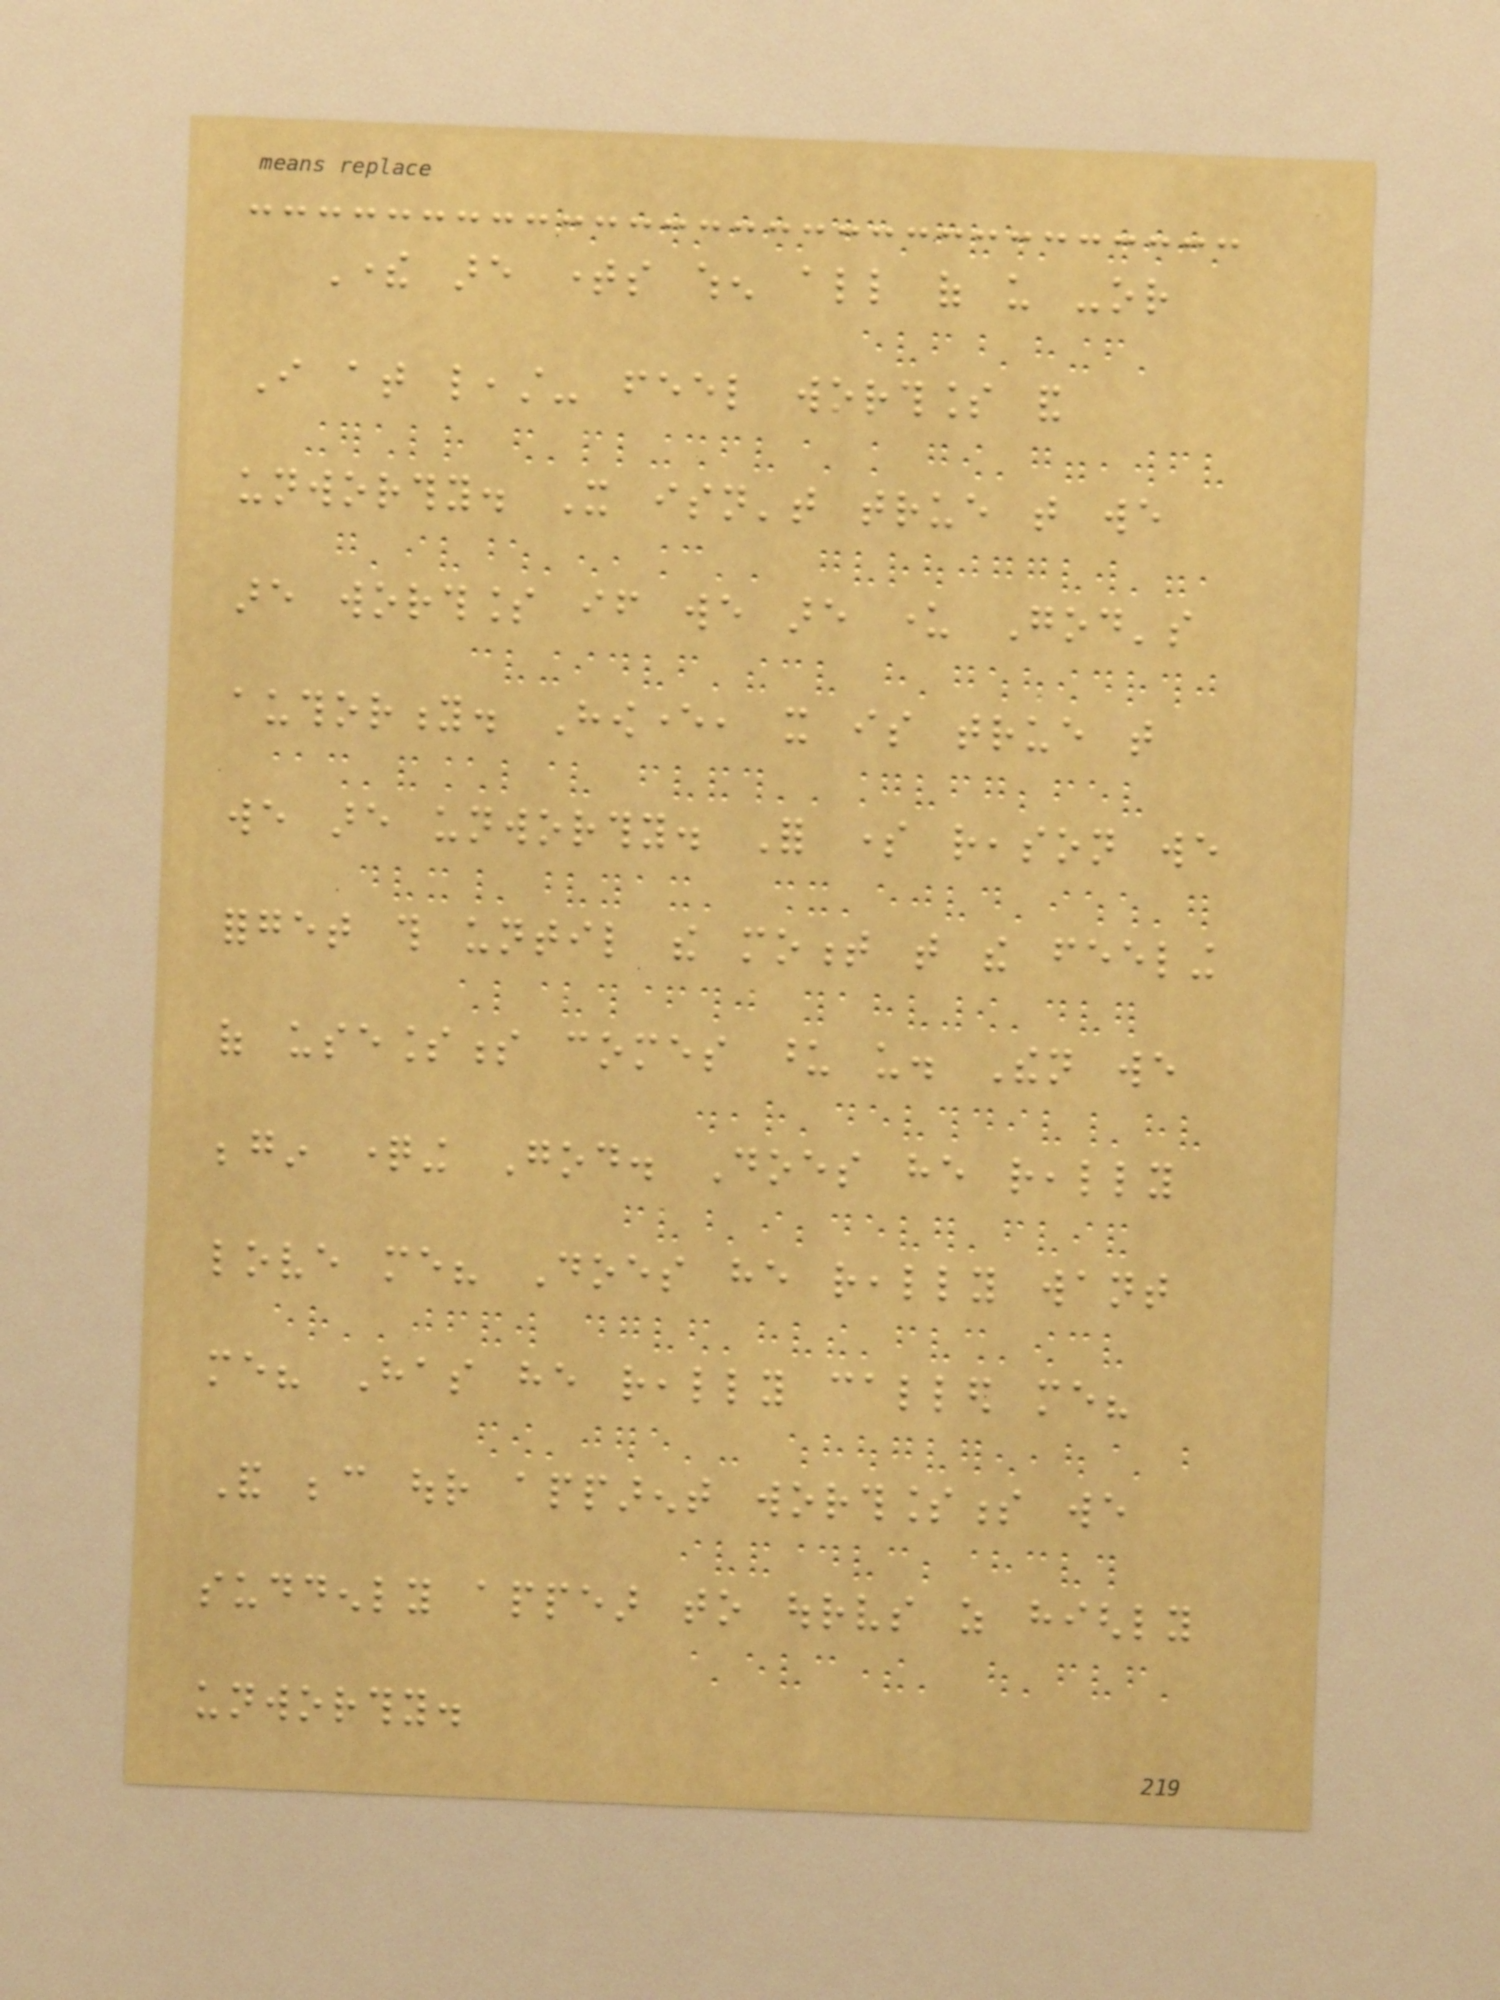There are times when all of us -or
I at least- feel worthless and
unworthy. It isn't true that we
are worthless if we are under God's
authority. However, it is true that
we are unworthy. For some reason we
forget this until the moment that the feeling
of uselessness comes upon us. Then we
begin questioning God. Does he really
love me? Does he really want
me? Has he really called me?
And because our apparent worthlessness we
suddenly appear to ourselves as highly
unworthy.
